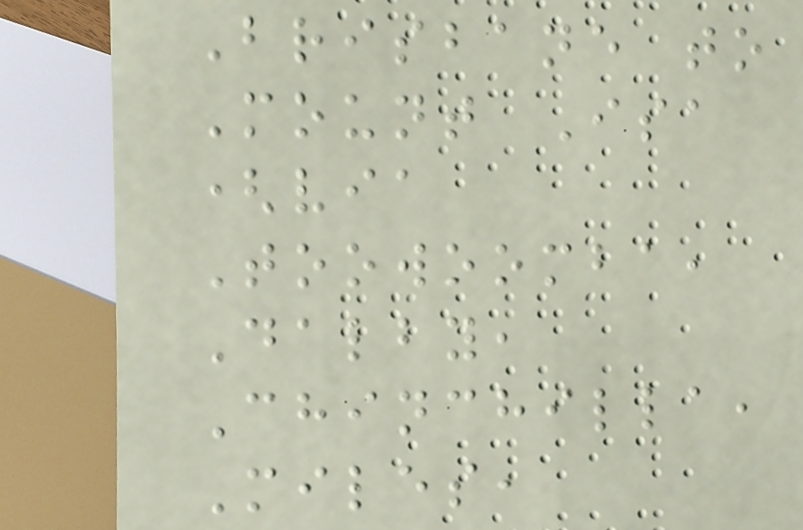Brisbane to
Mount Isa
(via
Toowoomba,
Dalby,
Chinchilla,
Miles,
